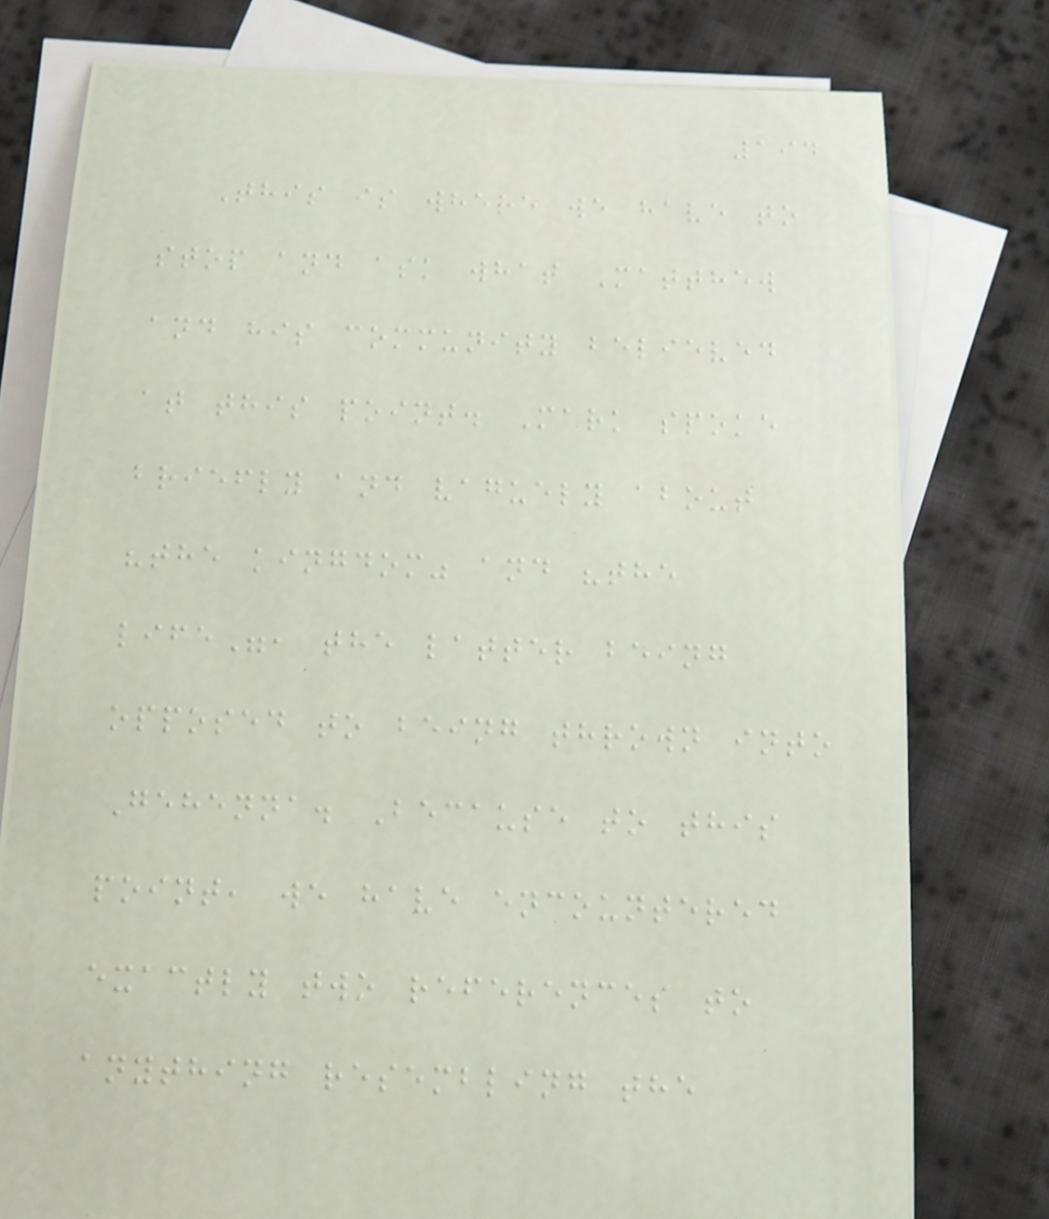194
This is where we have to
stop and ask what Matthew
and his community believed
at this point. Mark spoke
briefly and vaguely about
"the kingdom" and "the
life", the latter being
opposed to being thrown into
Gehenna. Because to this
point, we have encountered
exactly two references to
anything resembling the
